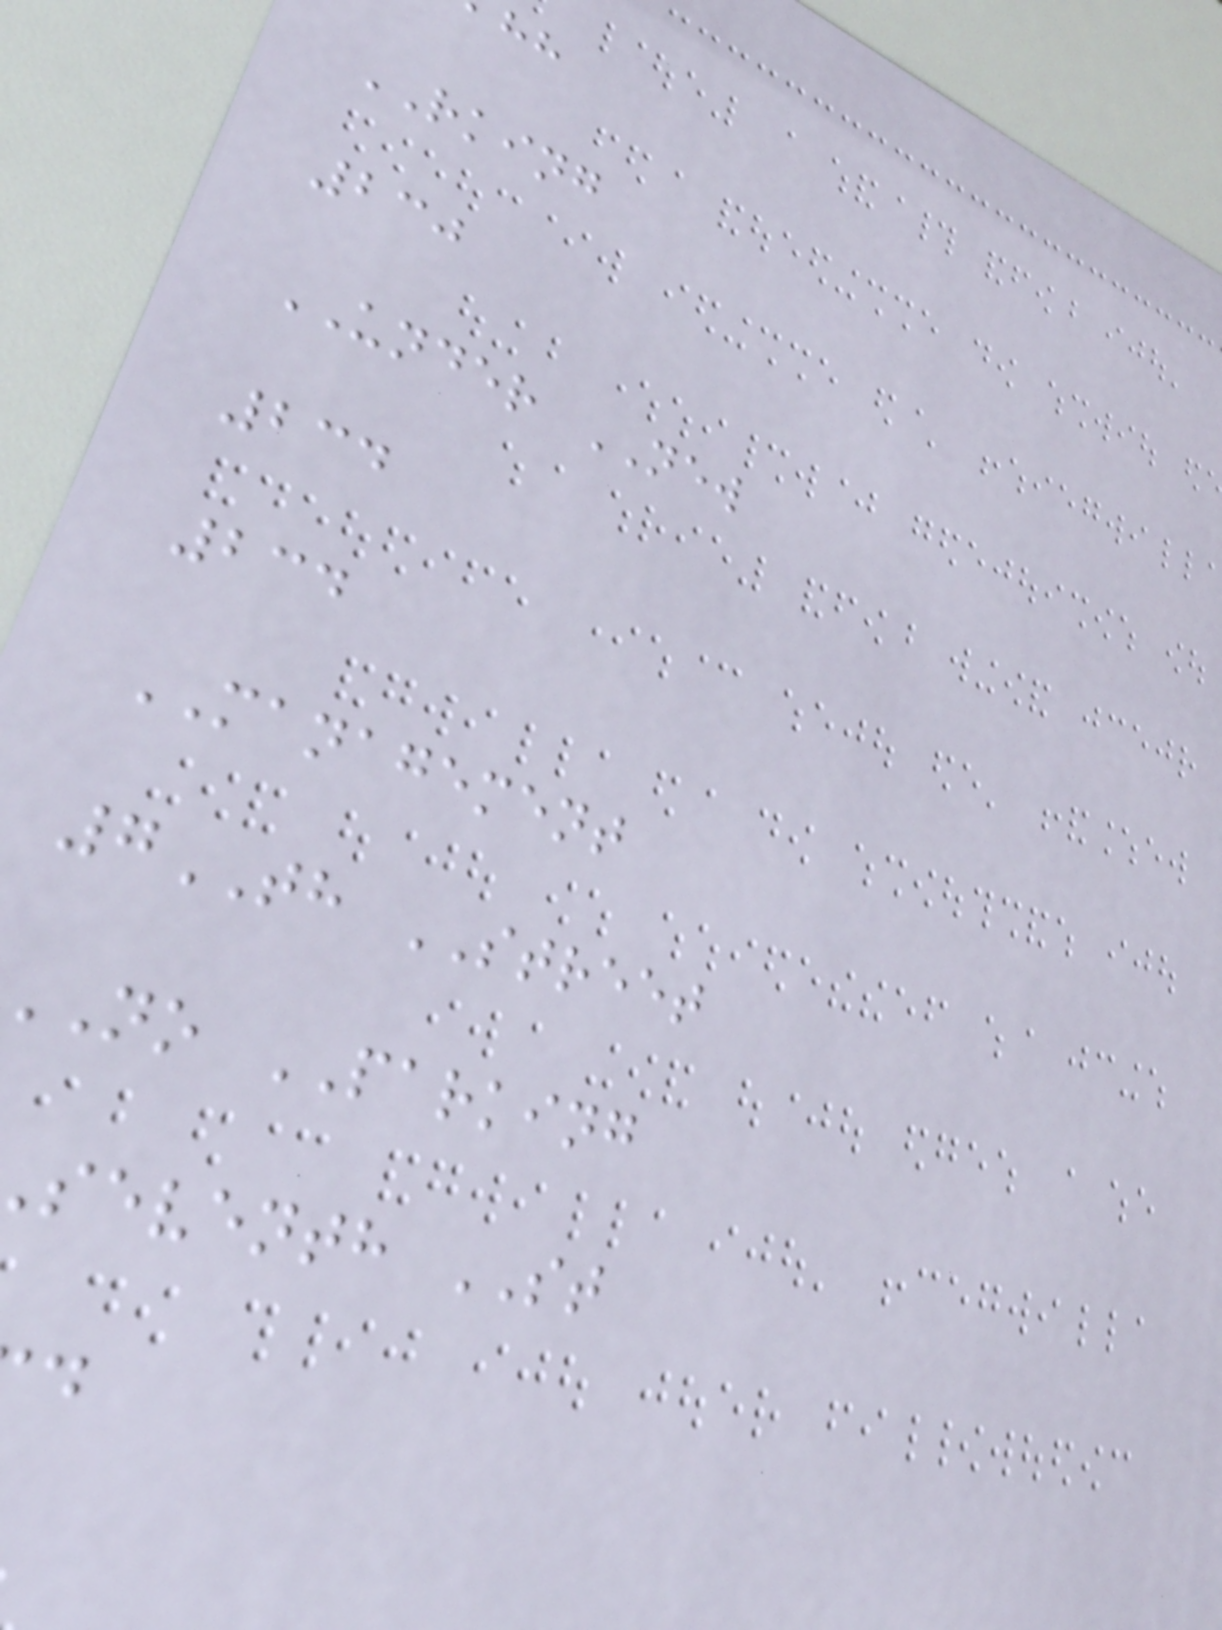RKING
230
UNDER NEW
234
234
MANAGEMENT
7TH STREET
no PARKING
seventh ST
